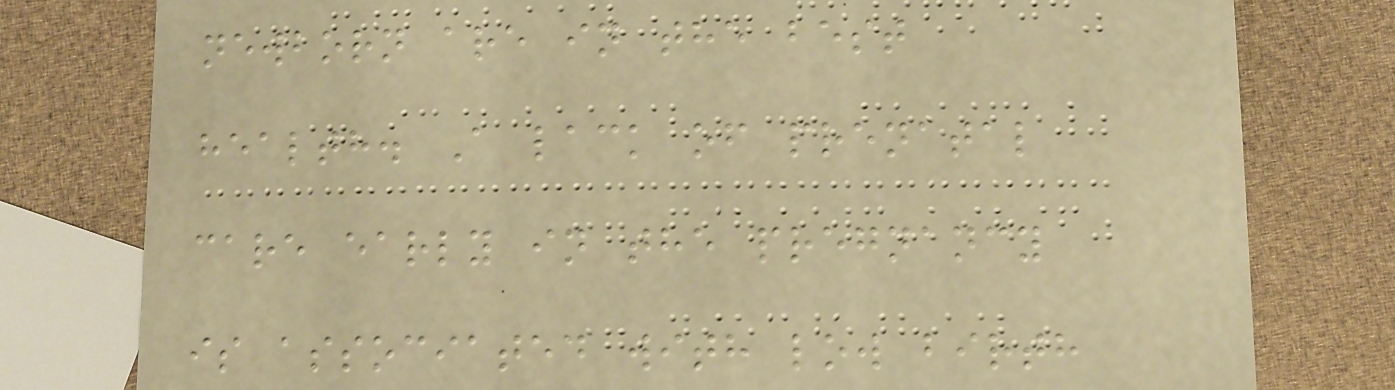newborn are in the best
health. A lack of prenatal
care early in the pregnancy
is associated with low birth
